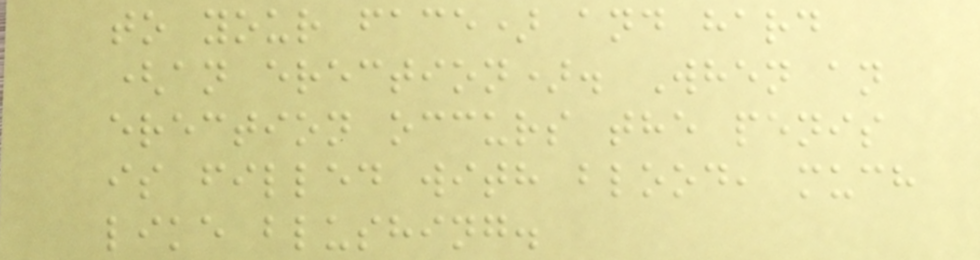to your face) and hard
(an erection). When an
erection occurs the penis
is filled with blood, much
like blushing.
